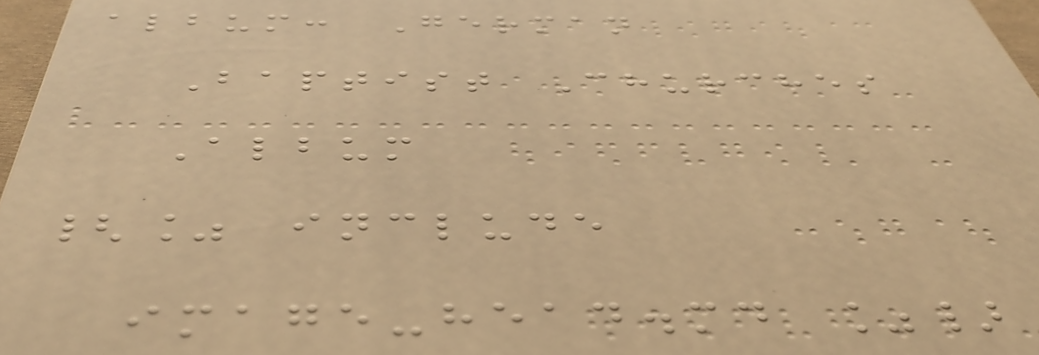album: German
Baptist Churches
Album
{% include
image-head.md %}
